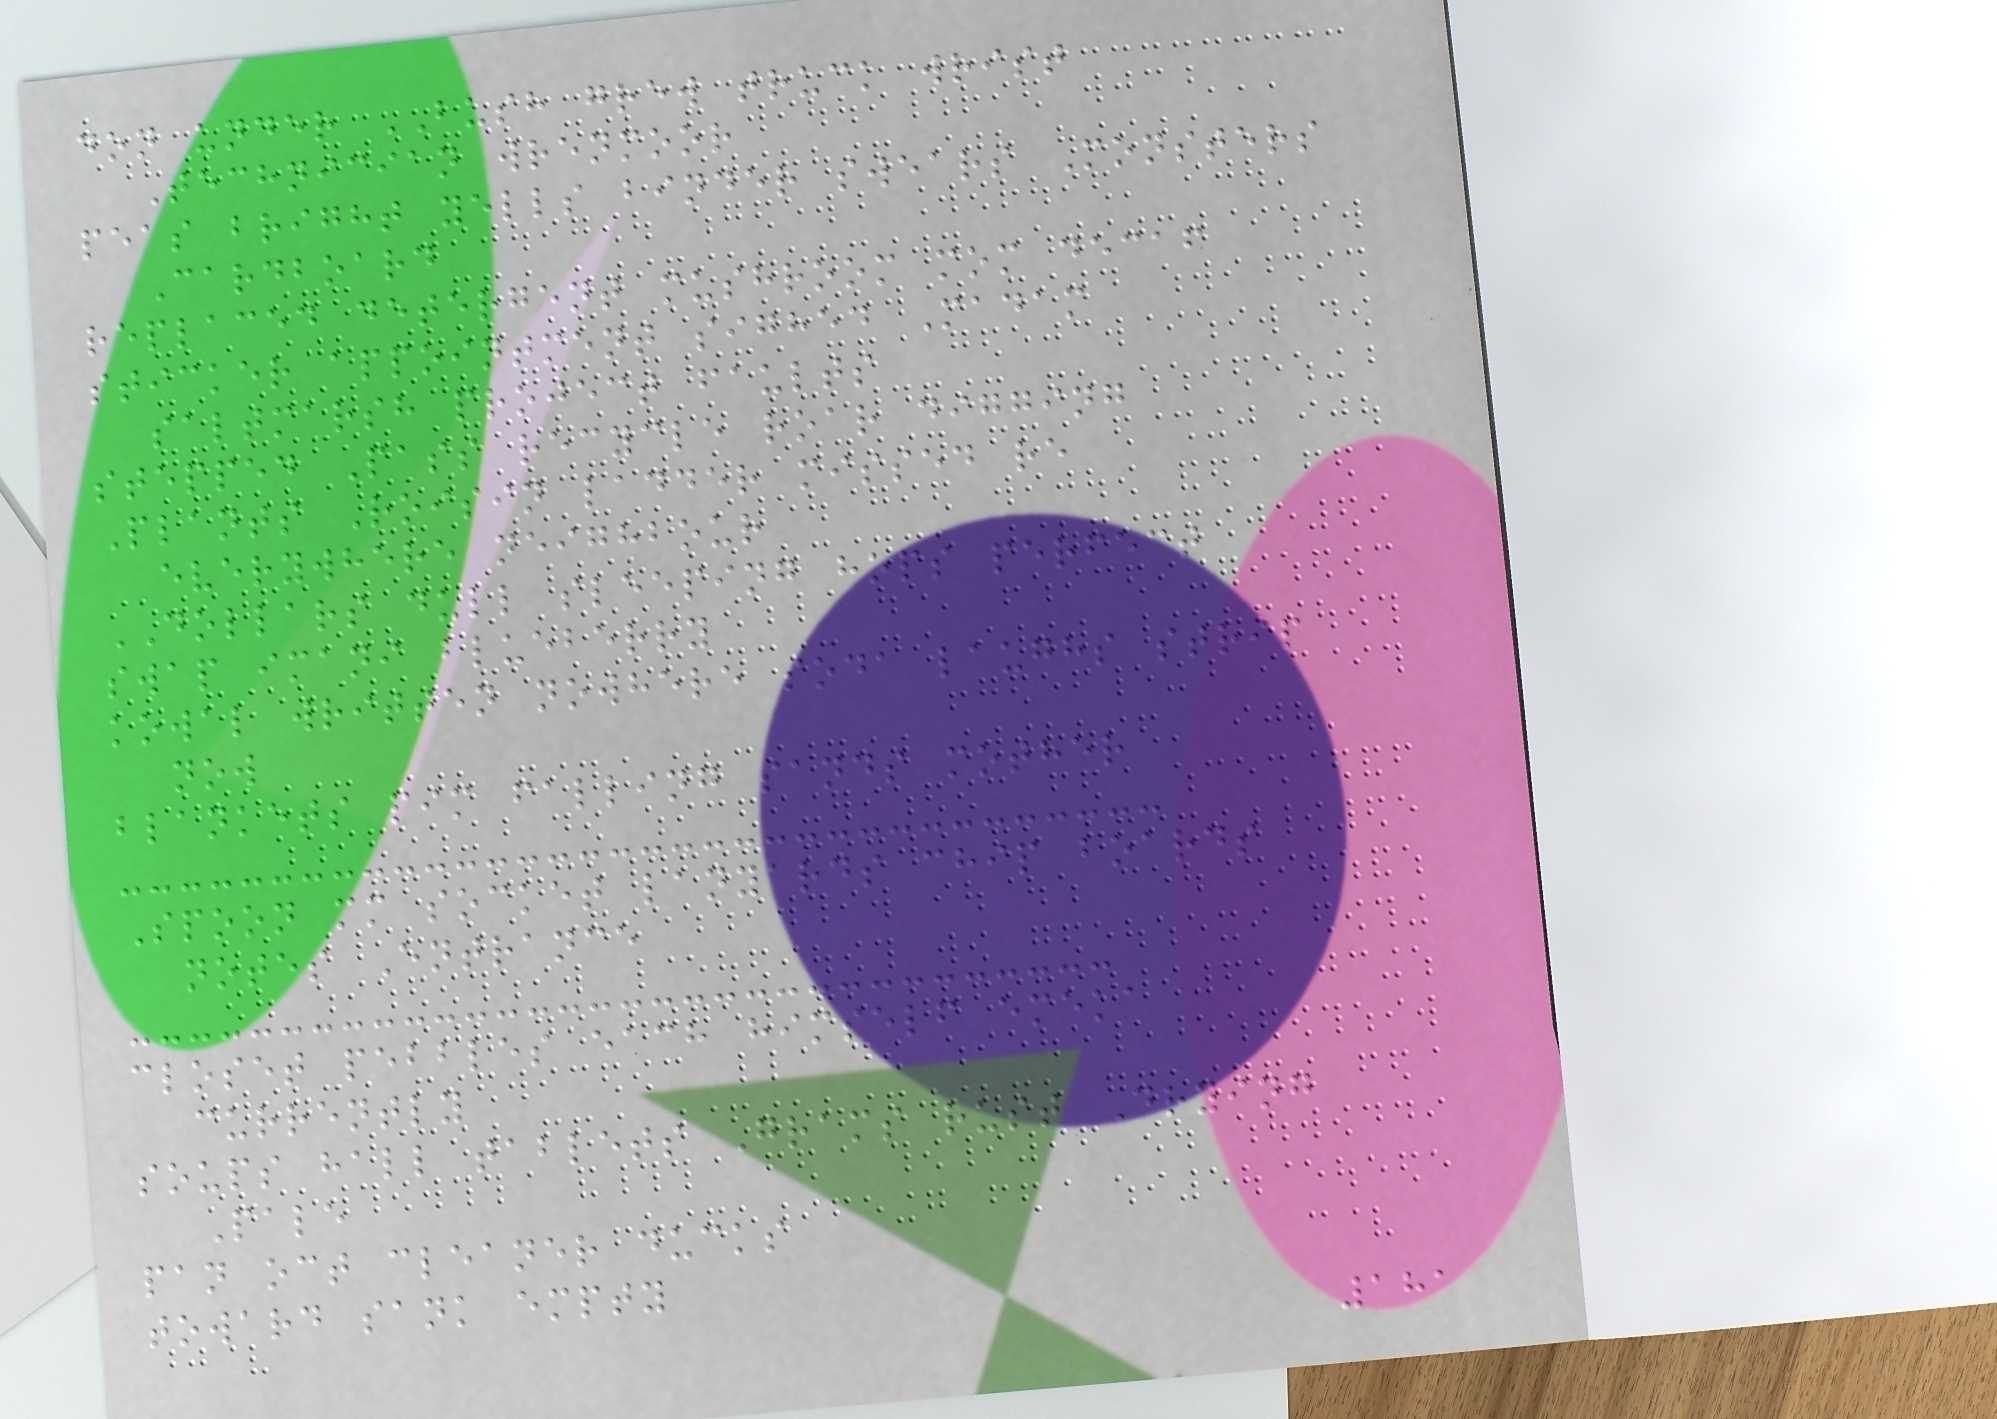don under BUSH grew truck wrist
Technician wrenmoor
peas bright yells binder swears Monsters
Cardboard
replaced detergent mushroom mom decaf
sticker appointment sighed Madam
saltmarsh project faults
stepped Pass recycle roar digging
Plants Roisin ladder missed re
everywhere neighbour
DOLLARS dull sleeping hops perfect
swap imani blueberry
kowal written nowhere soda laughs strip
now
blankets pim falling sands mother
Spoon mm socket lanyards chip boards
notes Entrance
closet pebbles each himself emeka
currently
soups hall tablets Grams rust Drying
Pale
pan oct cleaner ducks
toward sank empty
181
